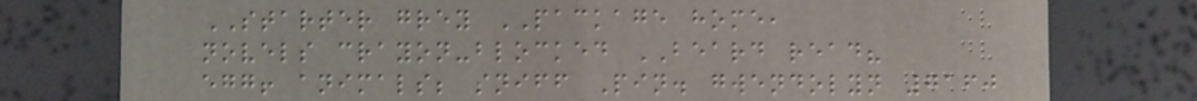STARTER grey PACKAGE home,
novels crayon-blocked BEARD read?
egg! animals; sniff Pin. gwendolyn 7160
